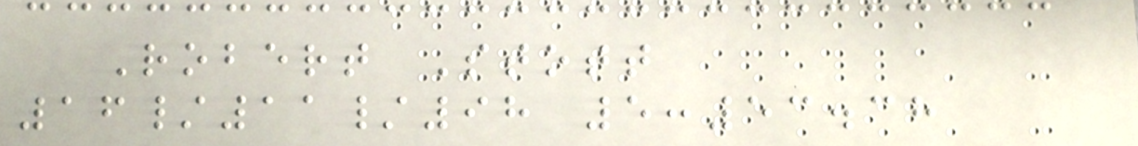Robert Stott
16/11/98 5:53.38
